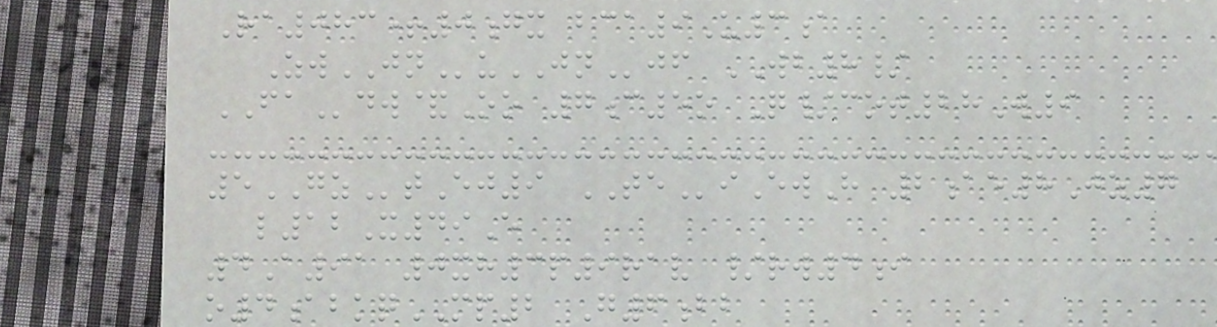Ra083+0gx bca9U3a
ZwJNuJNjf WB8/
FAdw&Oo 7c5o Q/cot28W9
5GZtEj9 TEiEwH 2ae8Jz7
l12X49E
4A91 0xh3p9rav /rw4i
o4abkqMP2 G6bb
